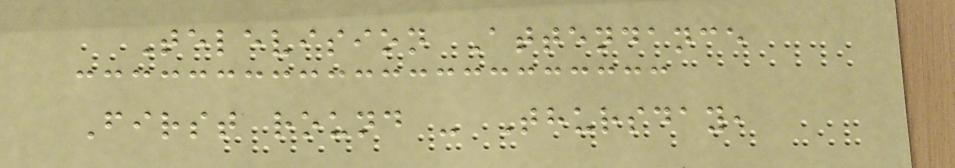Television Attendance
First round - Thursday,
